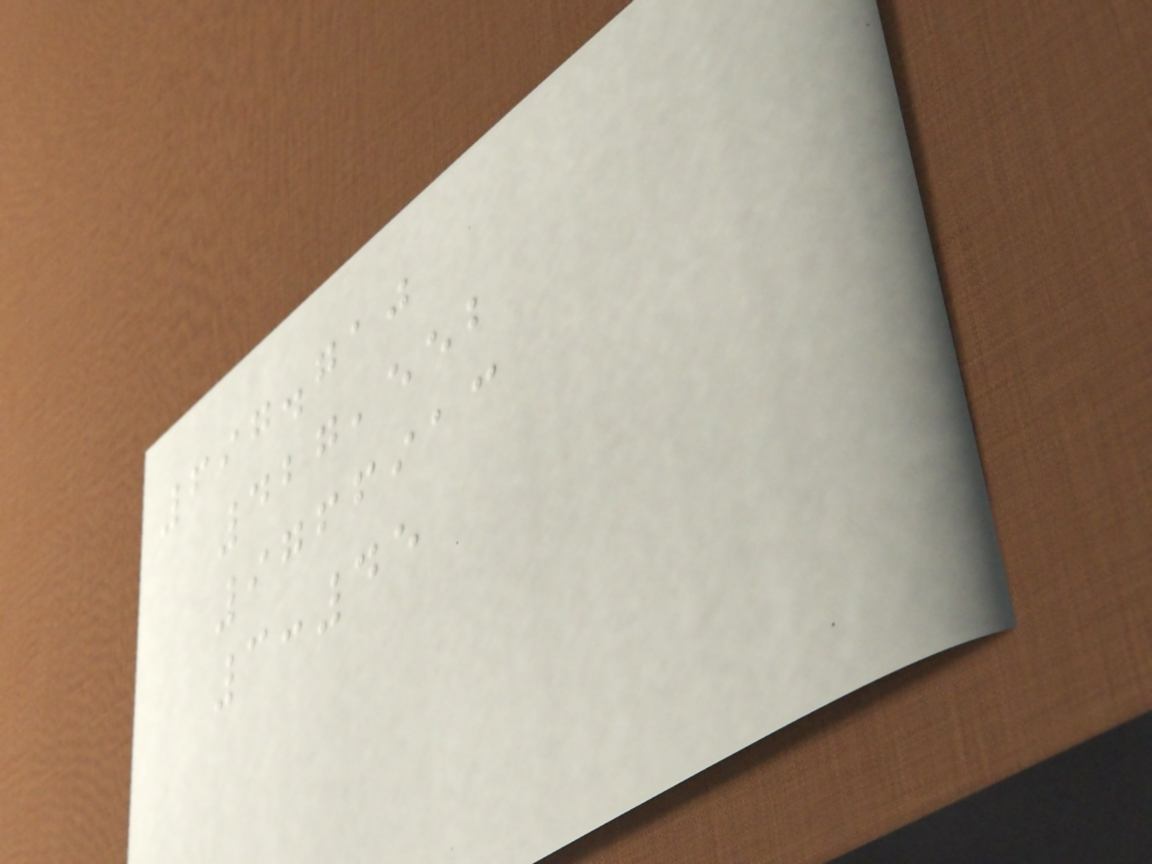697.710
427,552
9766913
3:45
